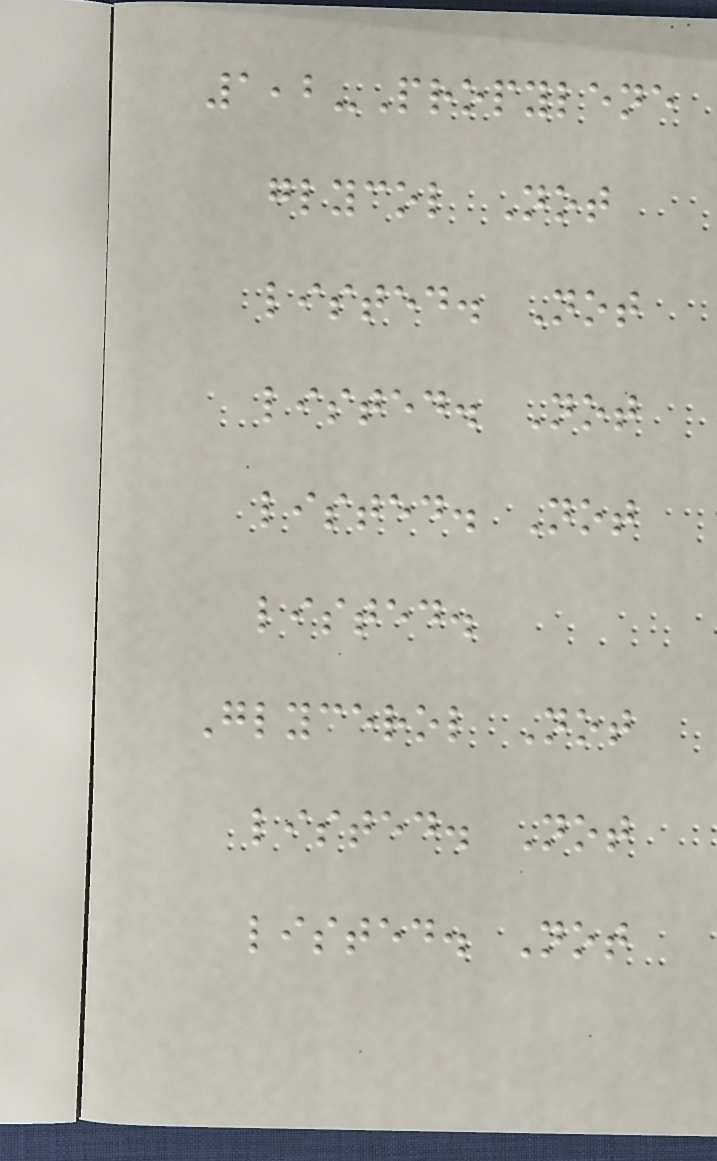1,2-Propylene
glycol Not
listed. Not
listed. Not
listed. Not
listed.
Glycerol Not
listed. Not
listed. Not
